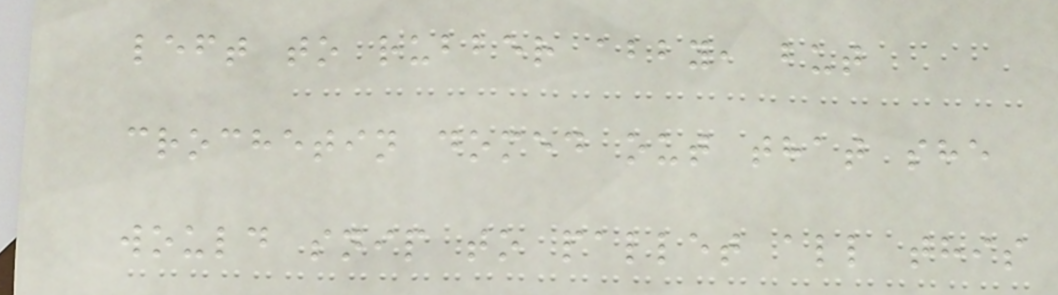left to rubber abby, but
crochetin domed out that she
would snip to pallet all this
